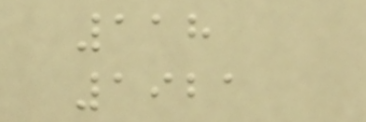118
1921
